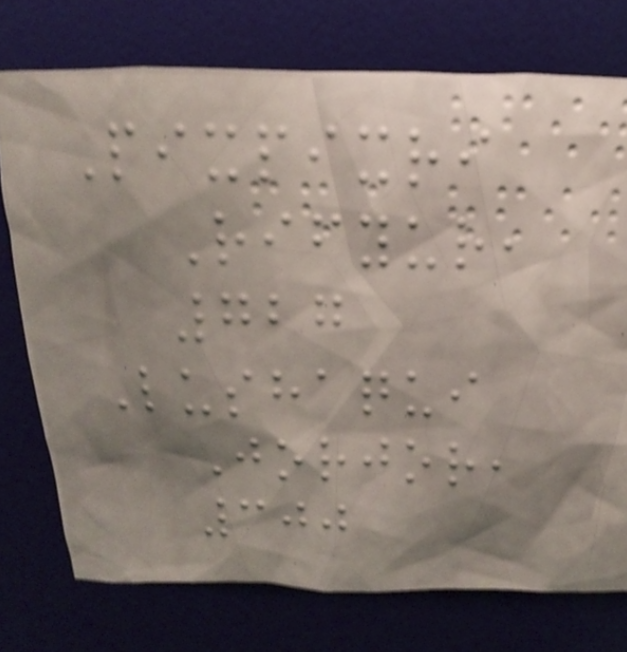Pixpixri
Rifyur,
727
Lushaqui
Jorjor,
300
